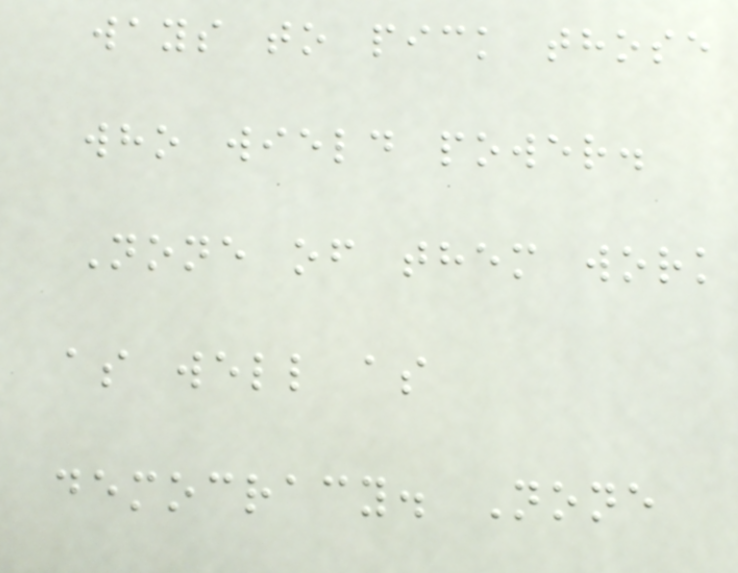ways to pick those
who wield power.
None of them work
as well as
democracy. None
